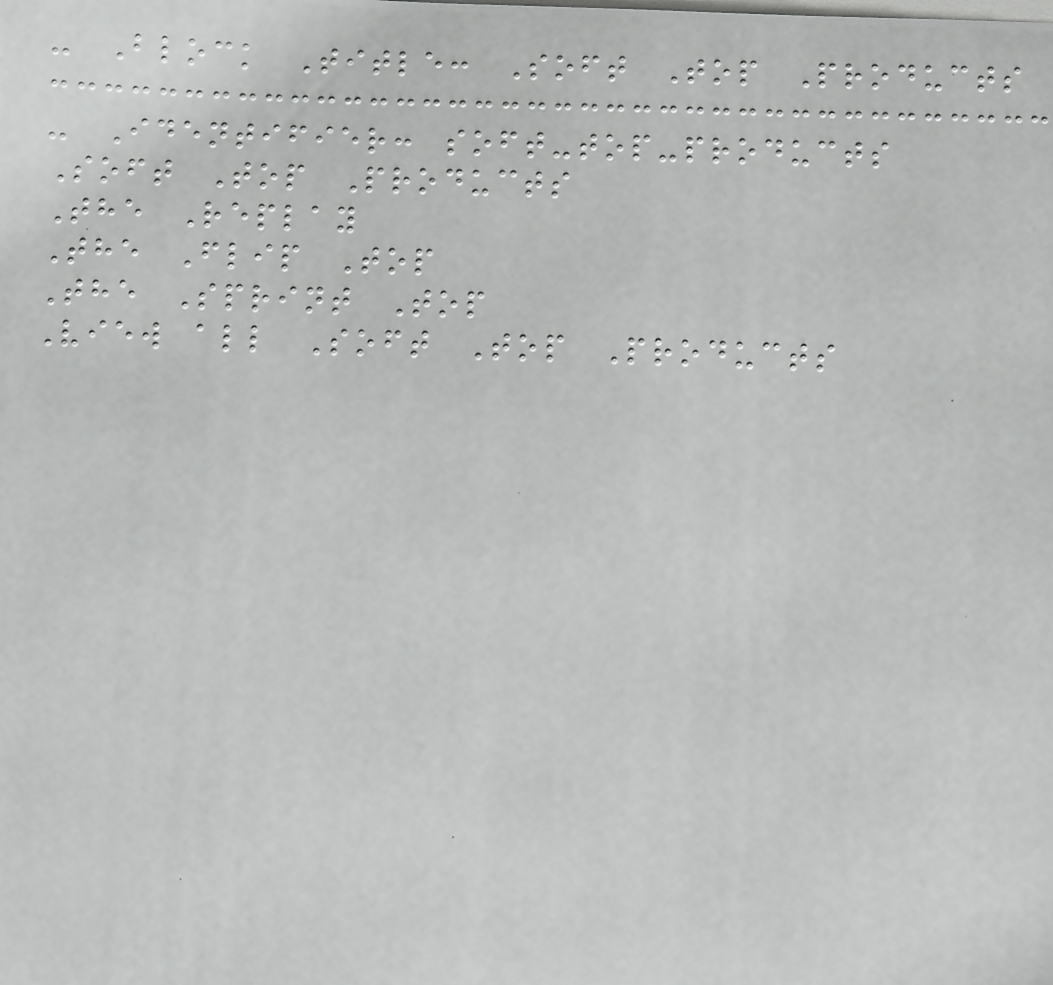- Block Title: Soft Top Products
- Identifier: soft-top-products
Soft Top Products
The Replay
The Flip Top
The Sprint Top
View all Soft Top Products
